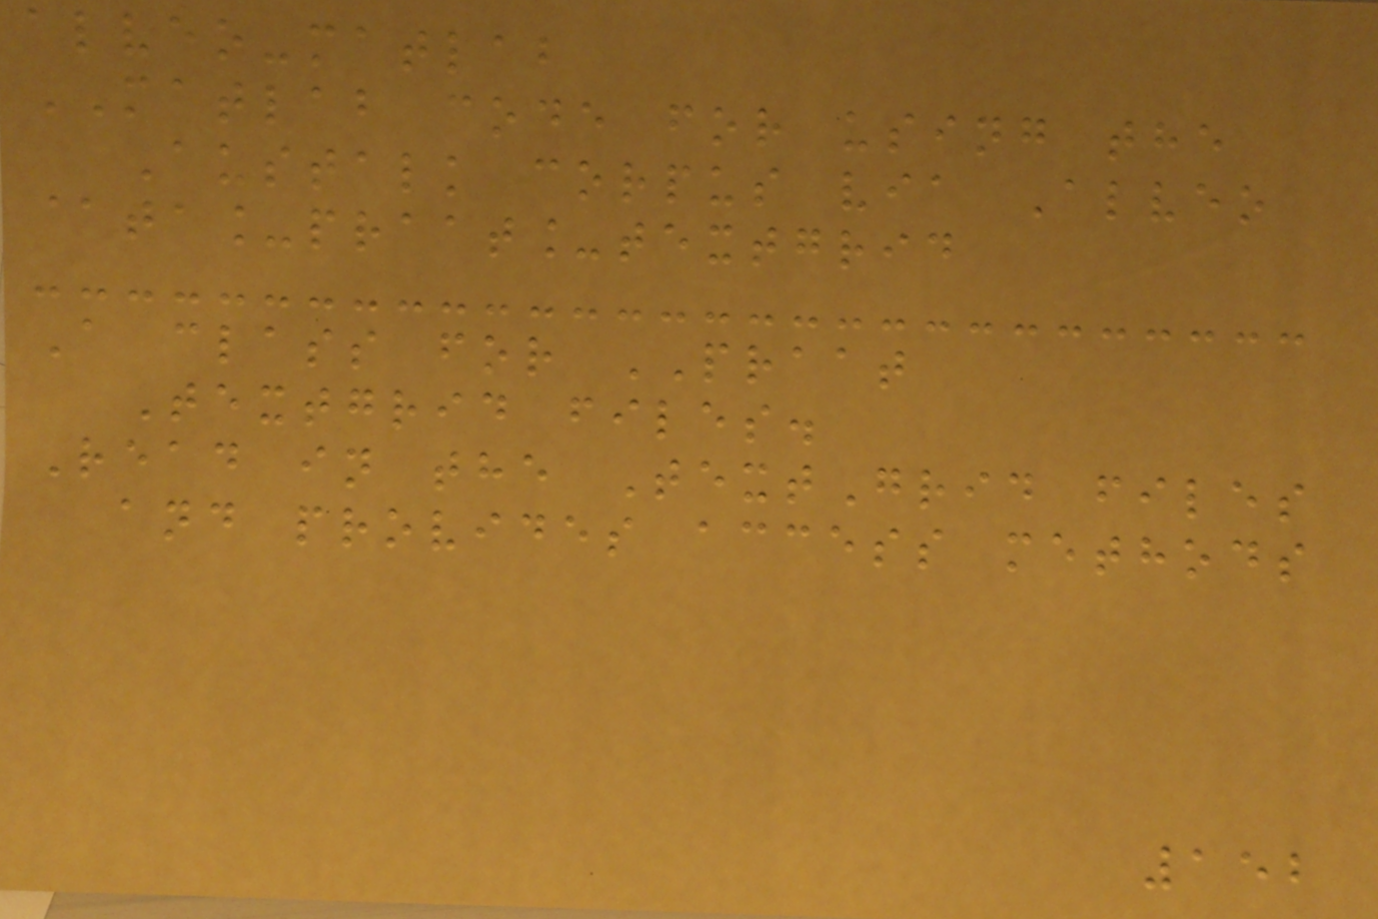alveo-matlab
MATLAB code for using the
Austalk corpus via Alveo
@ta_praat_textgrid
A class for PRAAT
Textgrid files.
Read in the TextGrid files
and provides access methods
152
